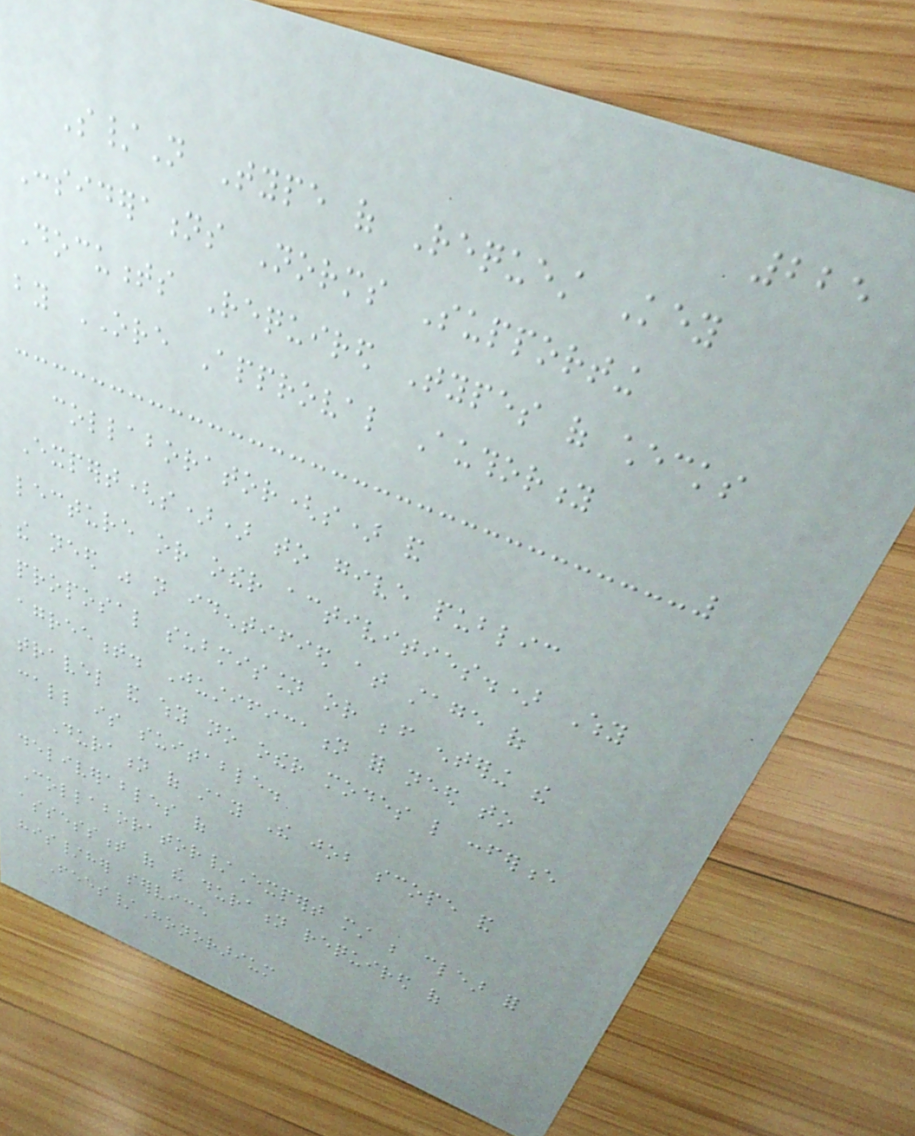225
S/N Type of Request Key
Considerations Norms Supporting
Documents Required Types of checks
by ORE Approval Authority
collaborator(s) and
Expert(s)) to give public
lecture or other activities.) Why
the need was not identified at stage of
proposal submission or before entering the
agreement. Justification for need to
travel and why no other modes like conference
call is suitable.
Duration of stay The job scope and
deliverables of
Collaborator/Expert must be clear for
assessment of the duration required of
his/her service
Fees/Honorarium
